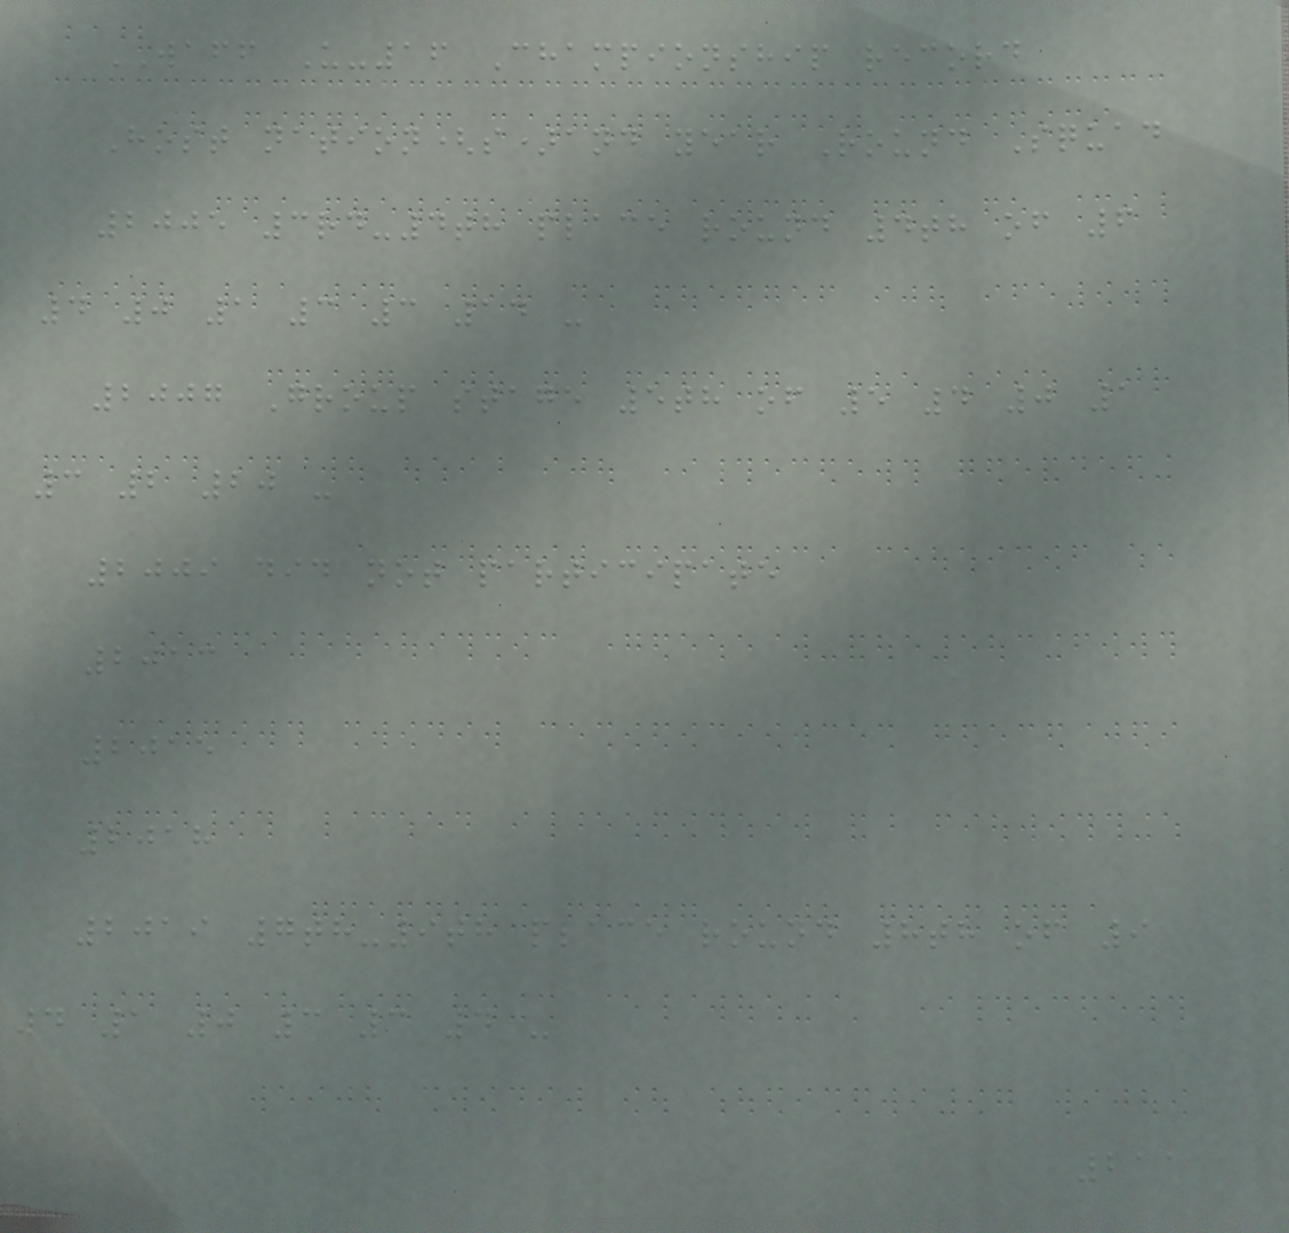WAFF U-16 Championship record
Host nation(s)and year Round Squad
2005 3rd-4th place round 4th of 6
4 0 1 3 3 14 -
2007 Group stage 5th of 5 4 0 1
3 2 20 -
2009 did not participate
2013
2015
2018
2019 7th-9th place round 8th of 9
4 1 0 3 3 4 -
211
